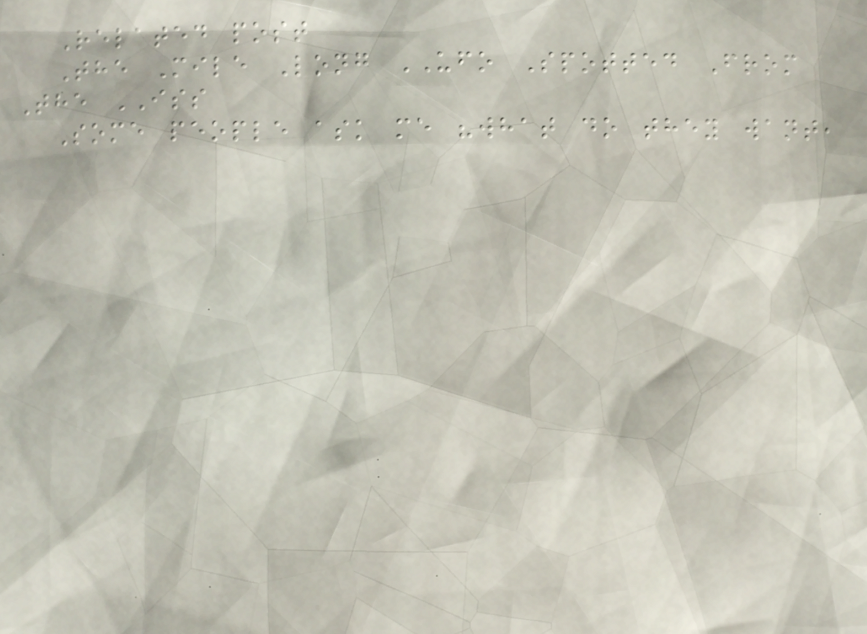Related post
The Mile Long UFO Spotted From
The ISS
Some people ask me "what do they want,
